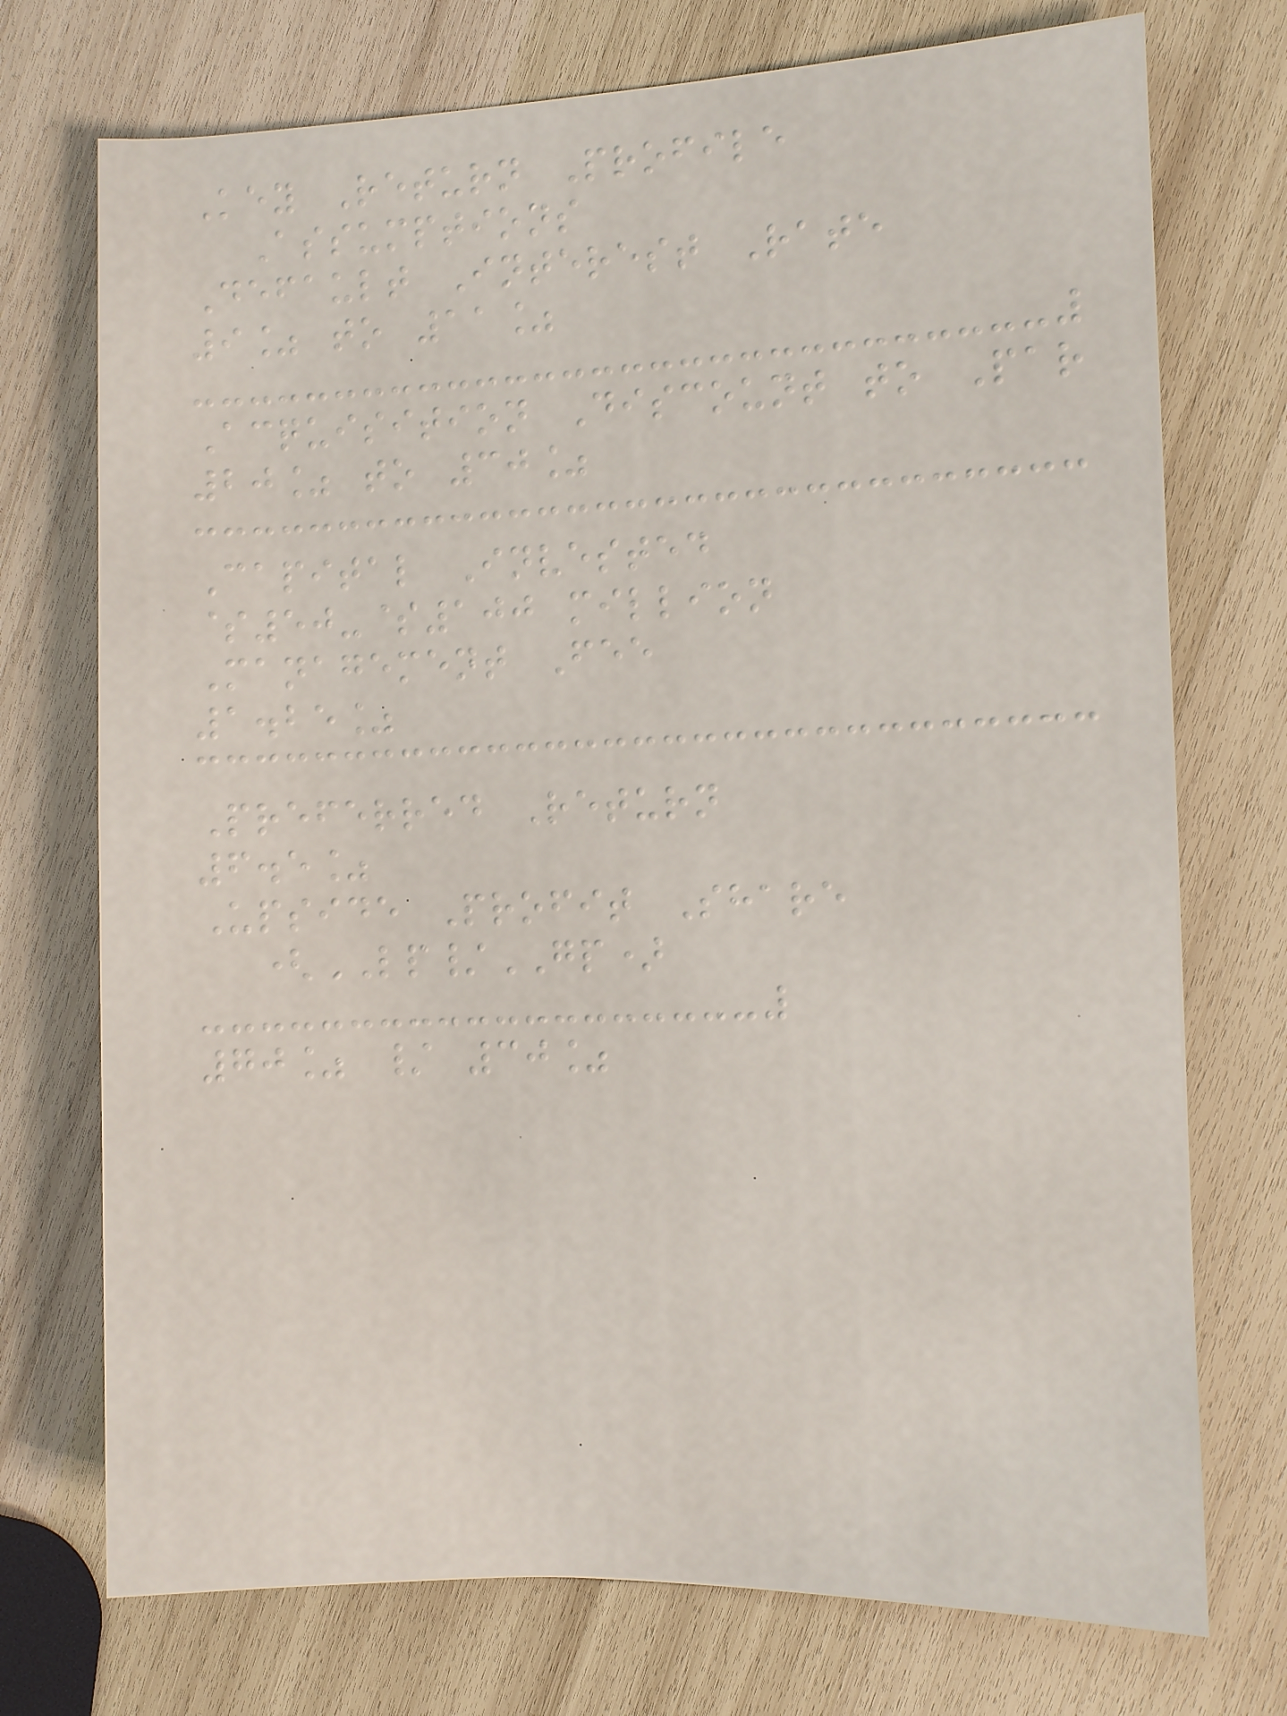Key Return Profile
Assumptions
Default Interest Rate
9% to 11%
Acquisition Discount to Par
20% to 30%
Capital Invested
$50-$100 million
Management Fee
1.25%
Preferred Return
6.5%
Upside Profit Share
(LP/GP)
70% / 30%
